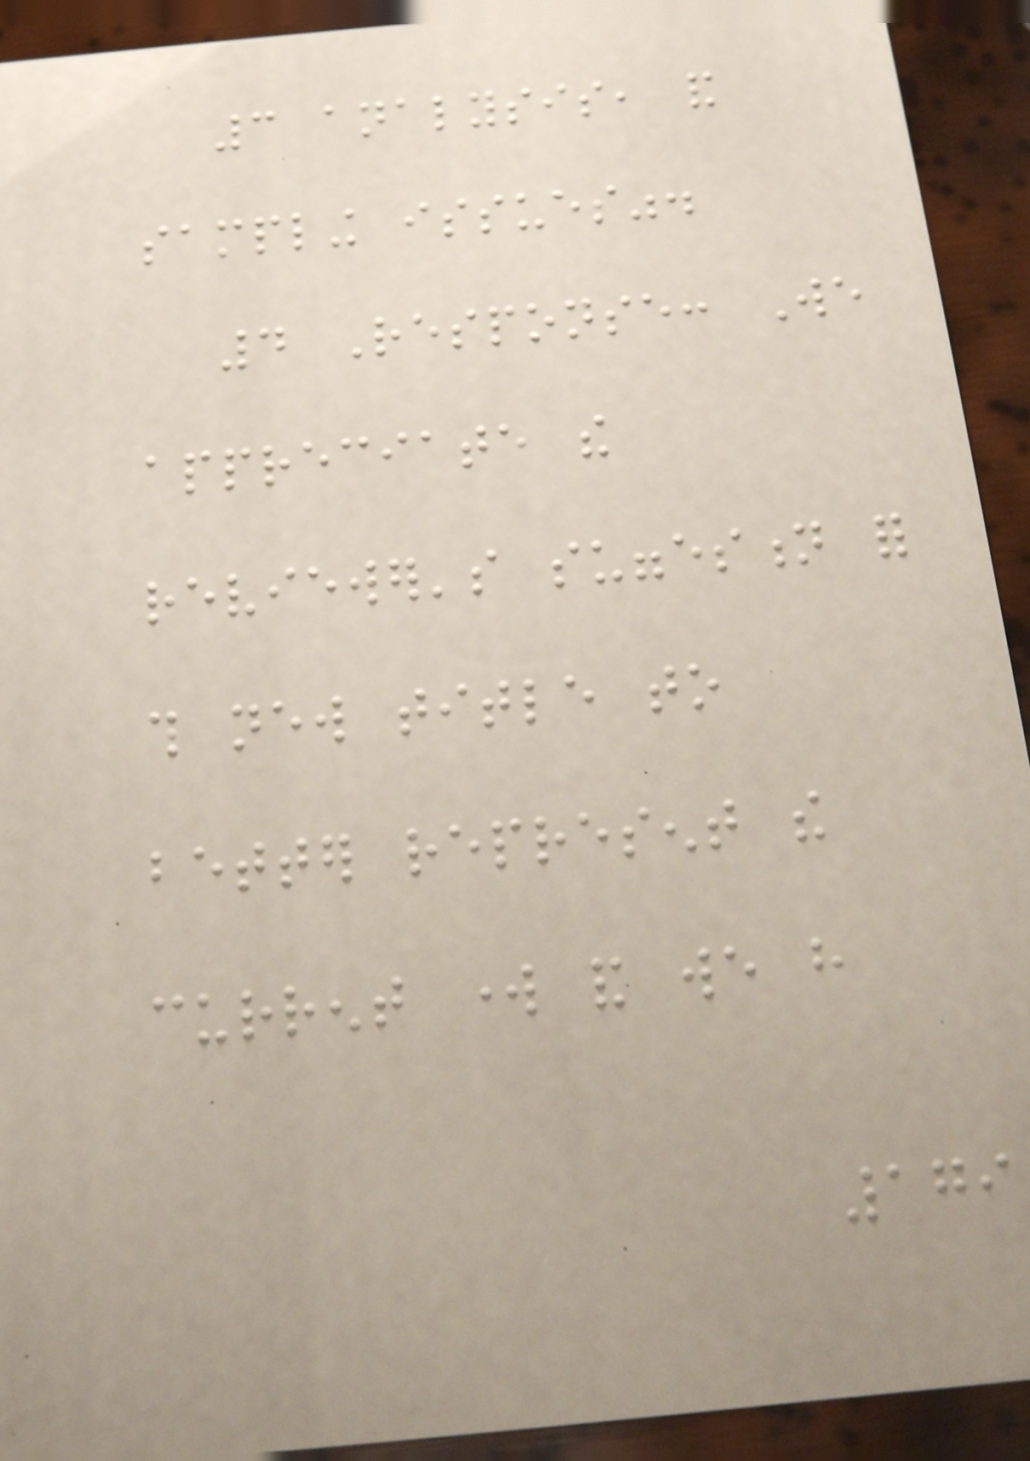3 analysis, and
sampling issues".
4 Response: We
appreciate the
reviewer's suggestion for
this new title to
better represent the
current work and we have
179
